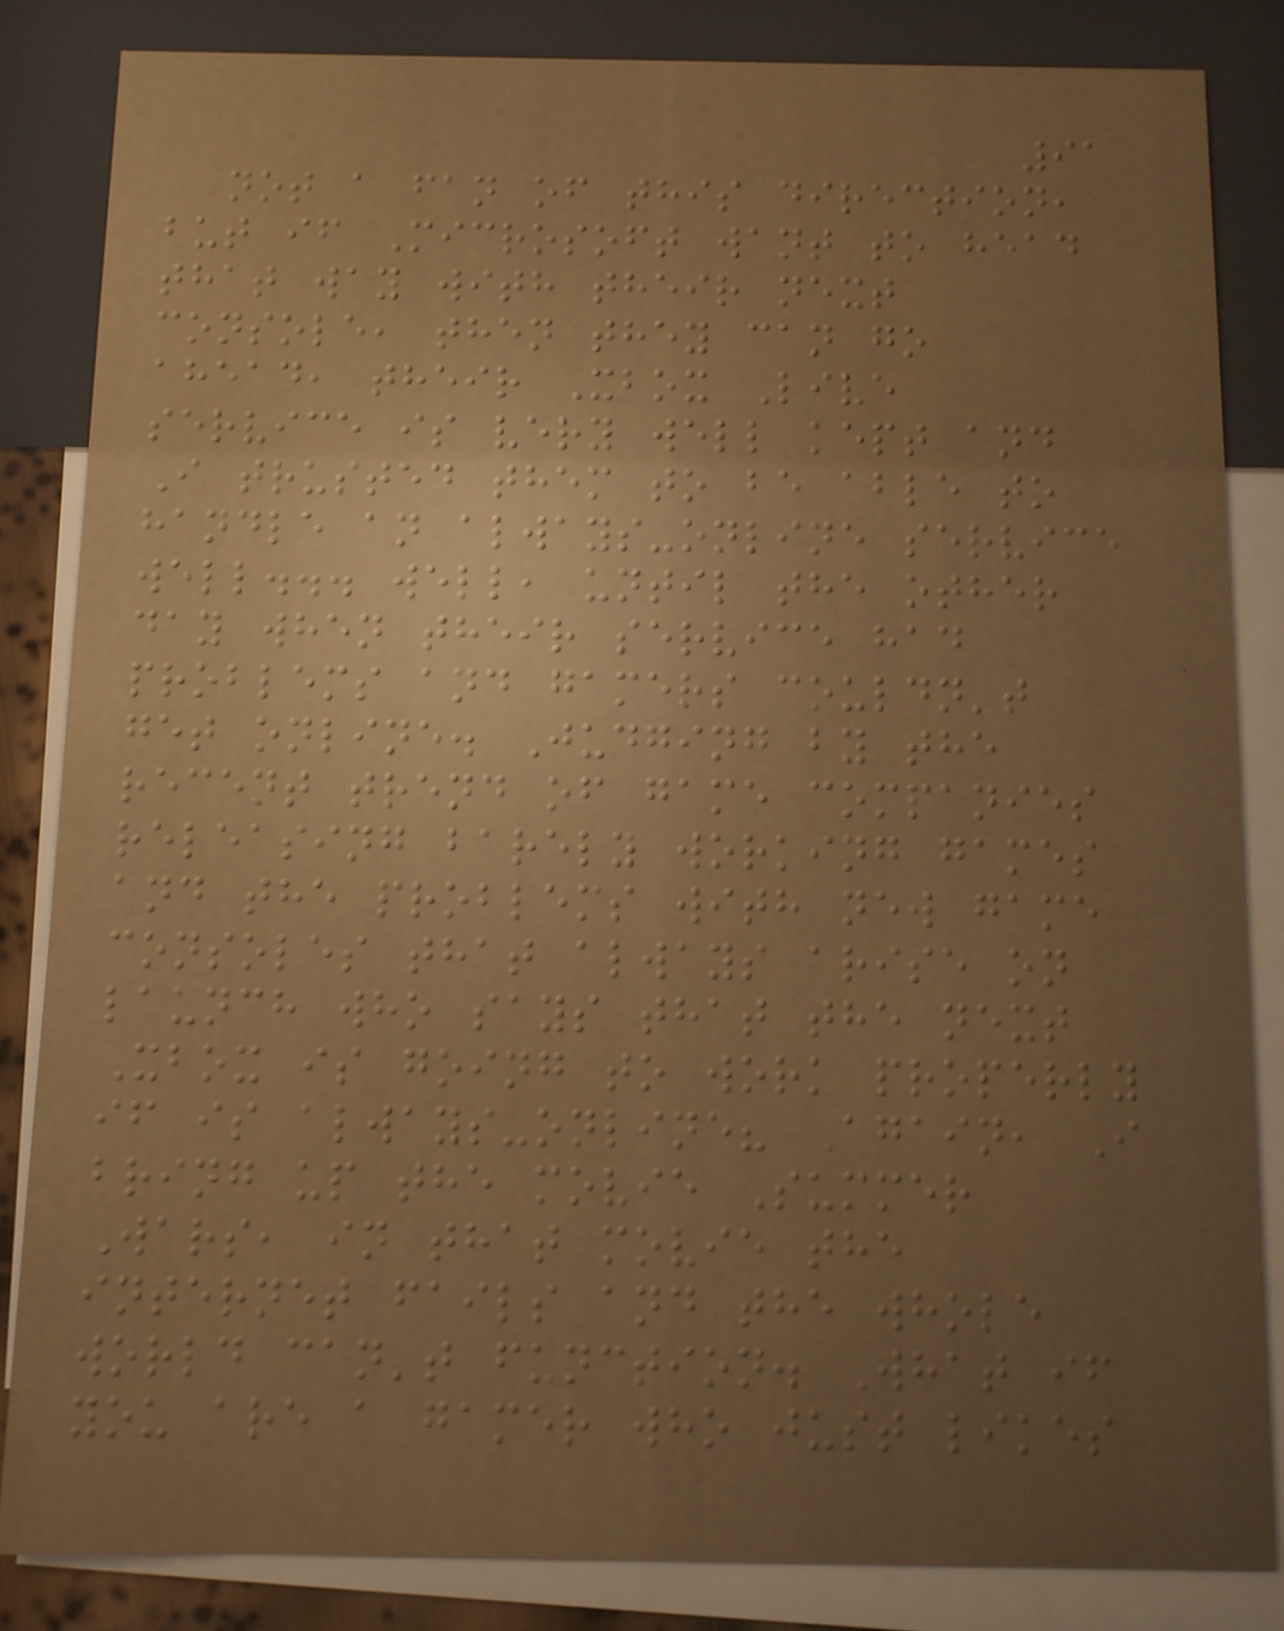91
not a fan of this direction,
but if Microsoft want to head
that way with their next
console, then they can go
ahead, their Xbox Live
service is very well kept and
I trusted them to be able to
handle an always-online service
well... well, until the other
day when their service had
problems and gamers couldn't
get online. Judging by the
recent trend of game companies
releasing barely working games
and the problems with new game
consoles that always arise on
launch who says that the next
Xbox is going to work properly
if is always-online? Again, I
bring up the movie Summer
Wars, in that movie the
internet fails and the whole
world can't function. What if
you are a gamer who just likes
